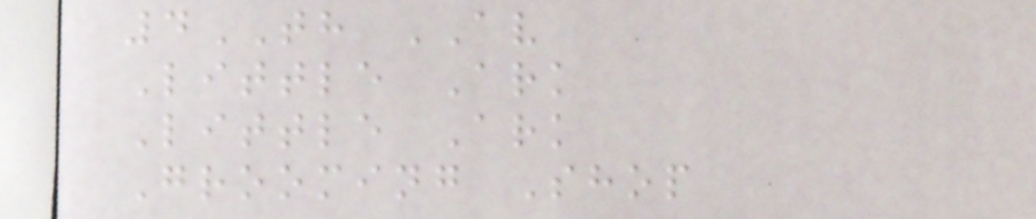4TH AV
Little Ark
Little Ark
Grooming Shop
